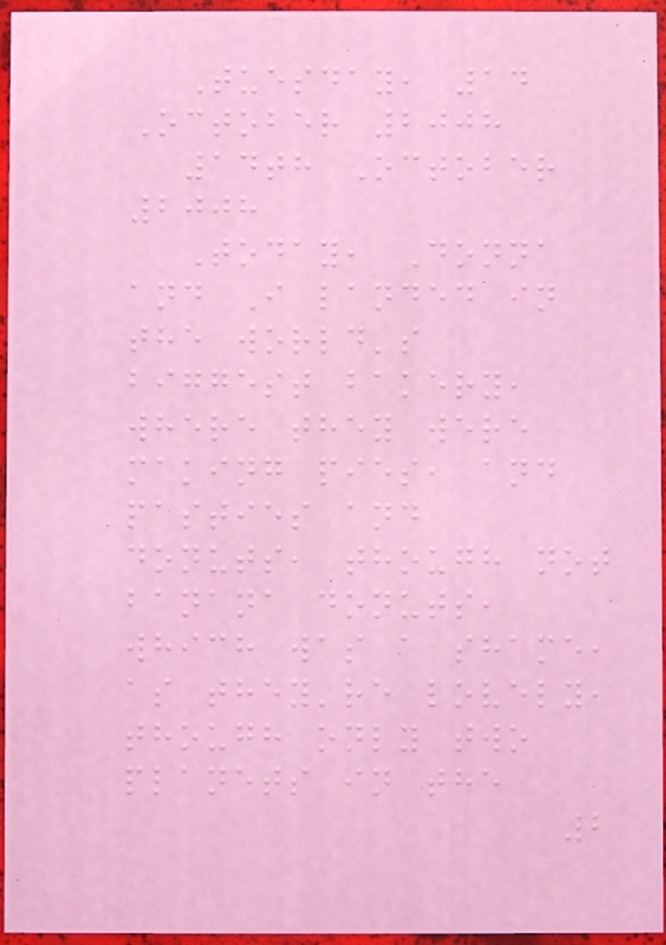Tuesday, 14
October 2008
14th October
2008
Today, Donna
and I landed in
the world's
biggest bakery,
where they were
making pies, and
pasties and
donuts, though not
banana donuts,
which was a shame,
as they're lovely,
though only two
planets in the
2
